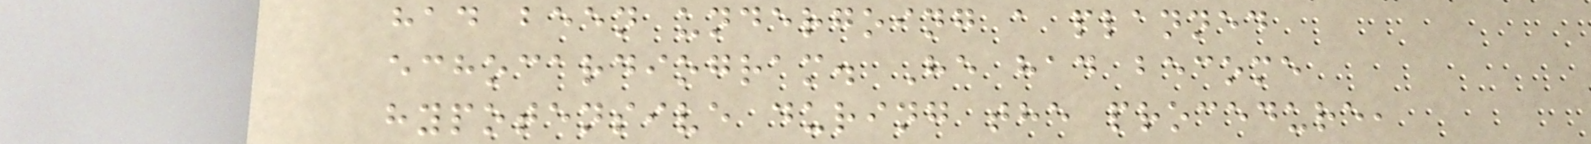had been undergoing a planned
echocardiogram. He had become
hypotensive during the procedure,
